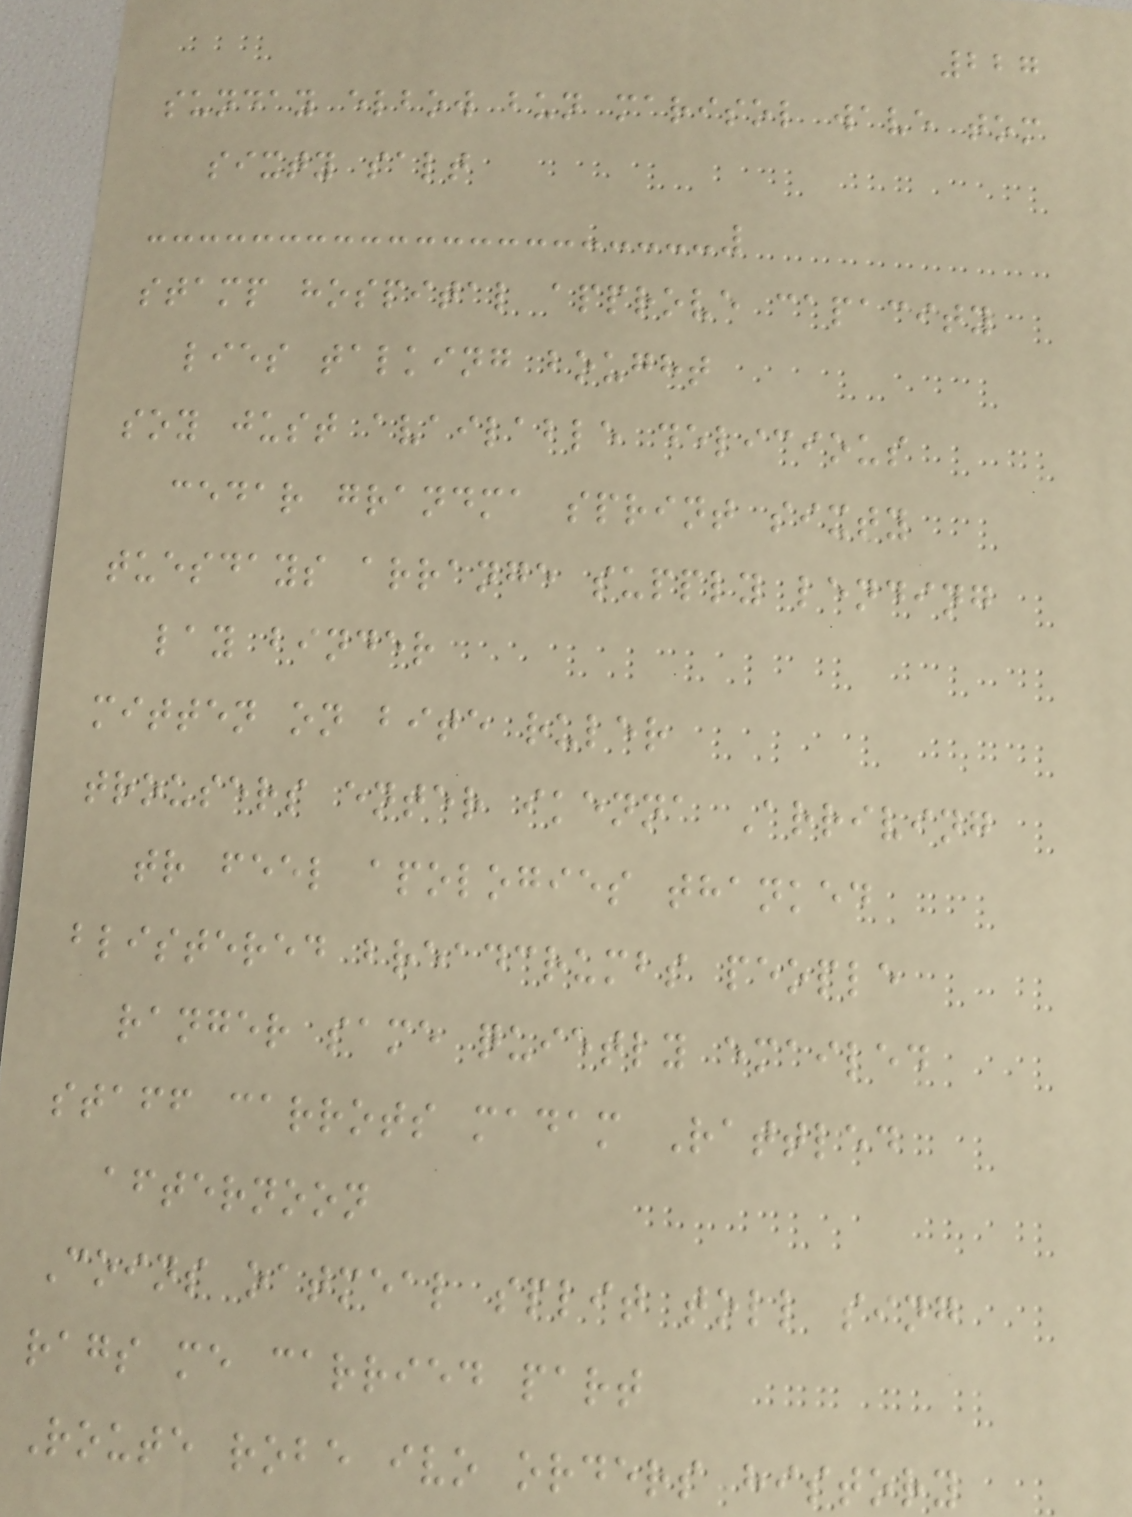227
sunday elbow bun marisol wave tom
sixty salt
stamp hospital approve capacity
lies talking bought
soy just available delicious
cedar grandma sprint sixty
tuesdays arrange supply lending
lay binder
mitten on bite ruler
trousers enter ikenna Arriving
tr feel apologies thanked
blistered breadcrumbs people
ranger same quietly emailed
staff carrots madam Rattled
afternoon
Coins oatmeal split toll sing
rags me carried part
Route robe ivo orders history
